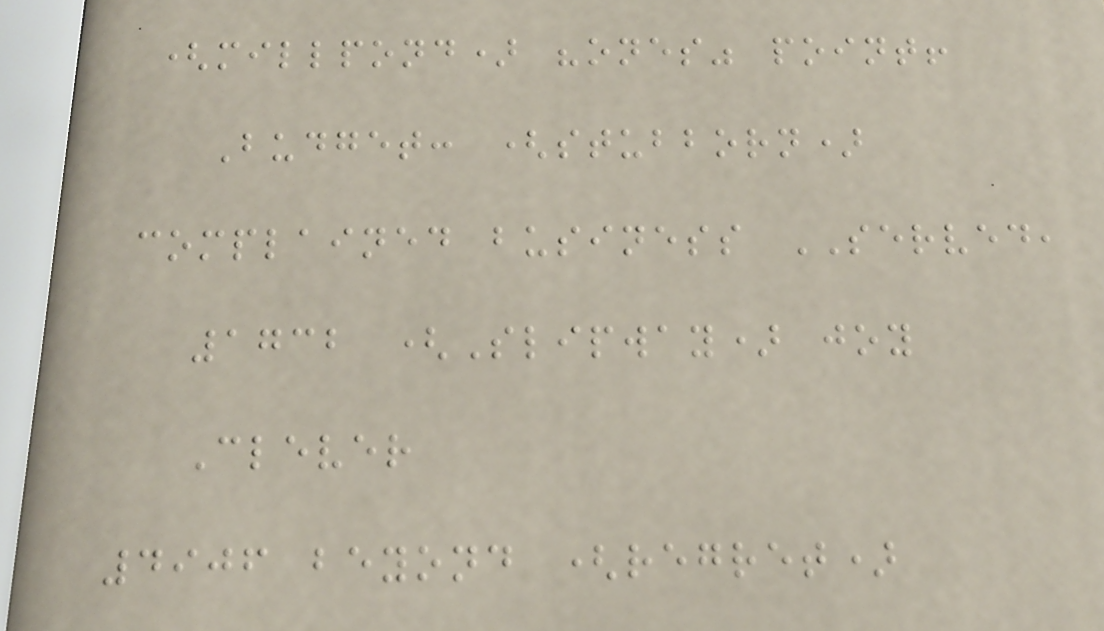(millpond) "ones" point!
Budget: (stubborn)
complained business SERVED,
1732 (Slipway) joy
Clever
4906 beyond (regret)
